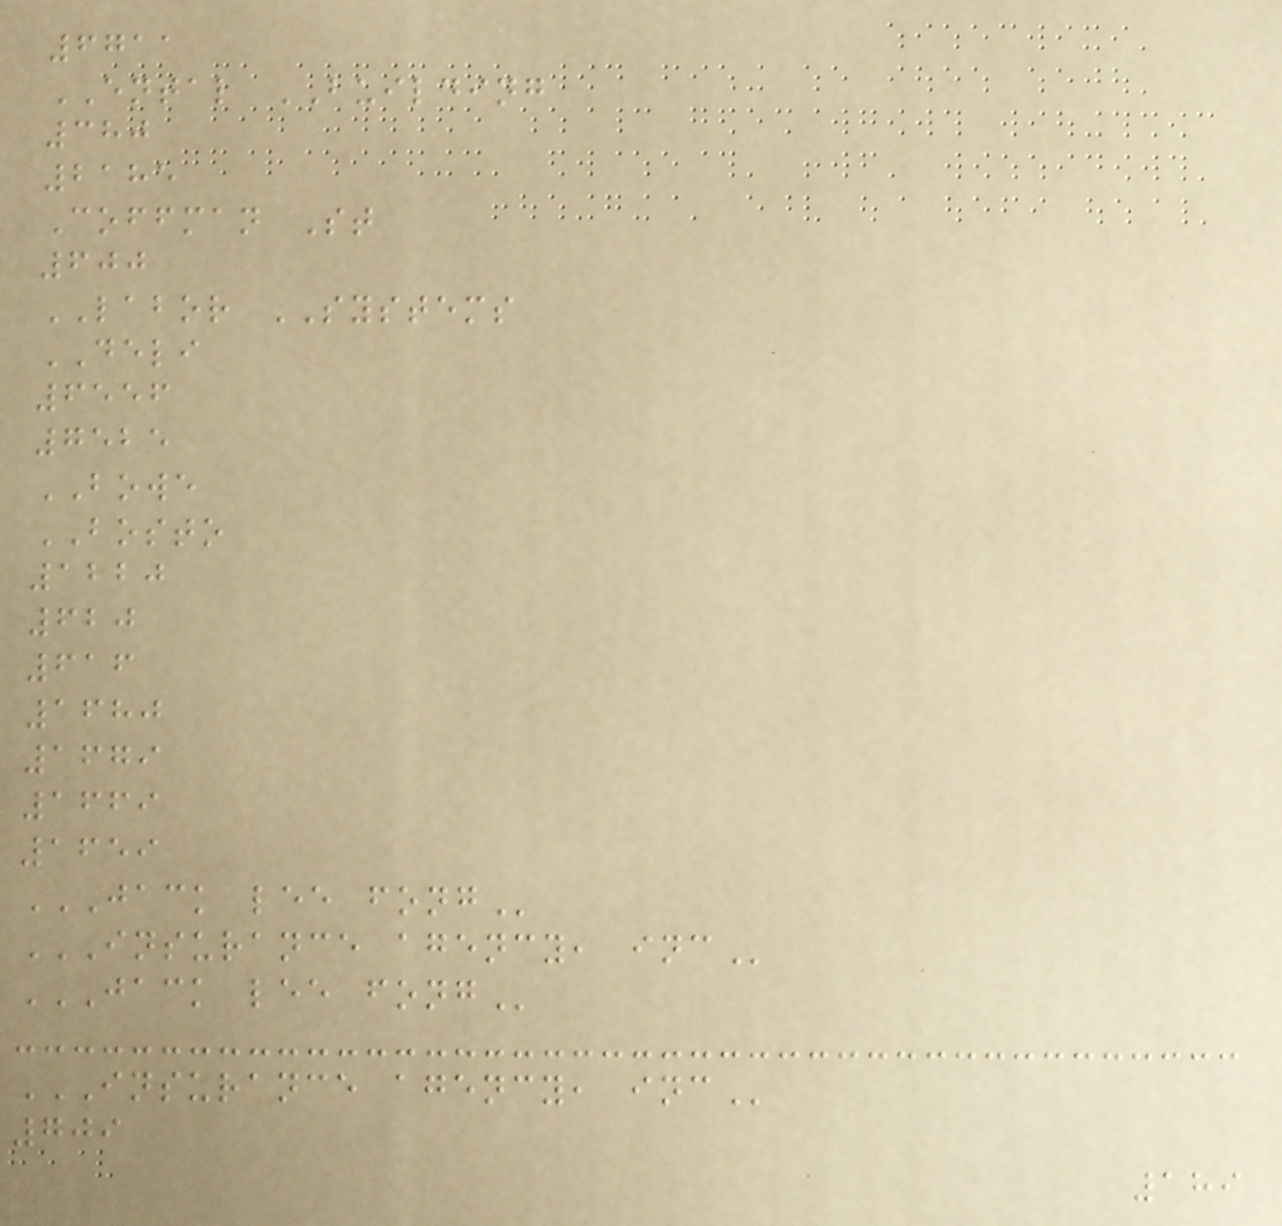6711
ENTAL BUILDING
380
2185
Coffman St
600
LABOR SYSTEMS
DELI
6556
7525
BOWE
BOSTO
1220
620
616
1680
1679
1669
1659
JACK LEE FONG
INSURANCE AGENCY, INC
JACK LEE FONG
INSURANCE AGENCY, INC
709
189
